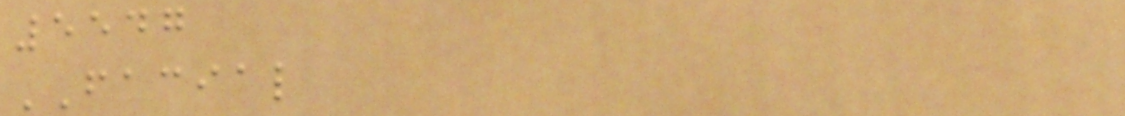5547
FACIAL
